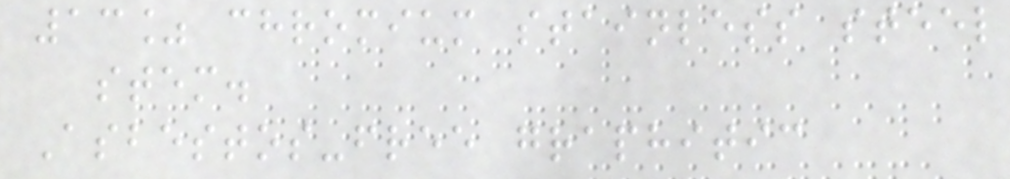13% chromium stainless steel
stem.
Asbestos-free graphitic
